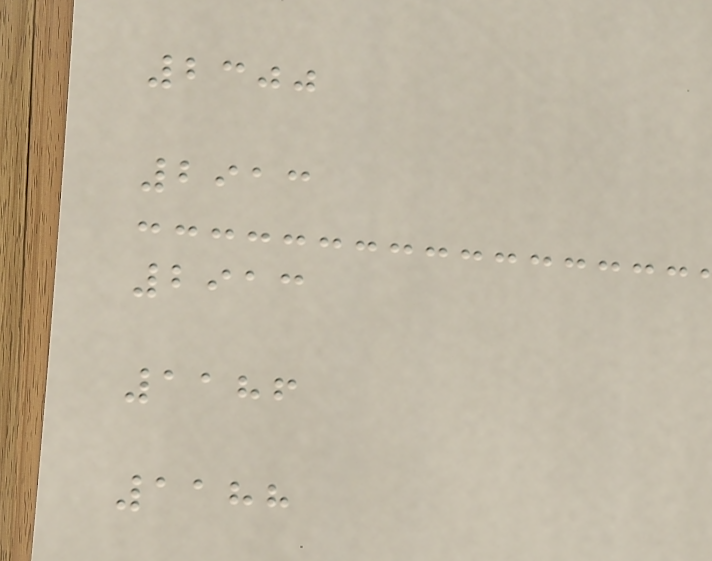2300
2913
2913
1186
1188
